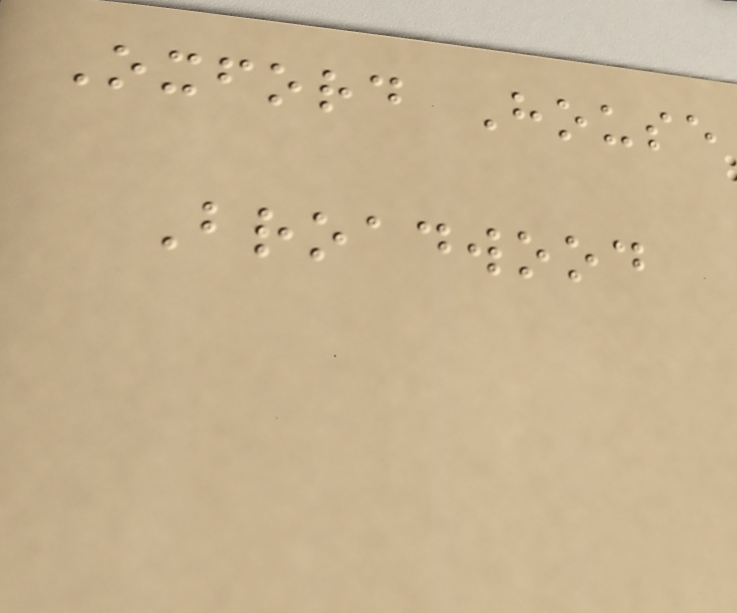Oxford House
Broadwood
